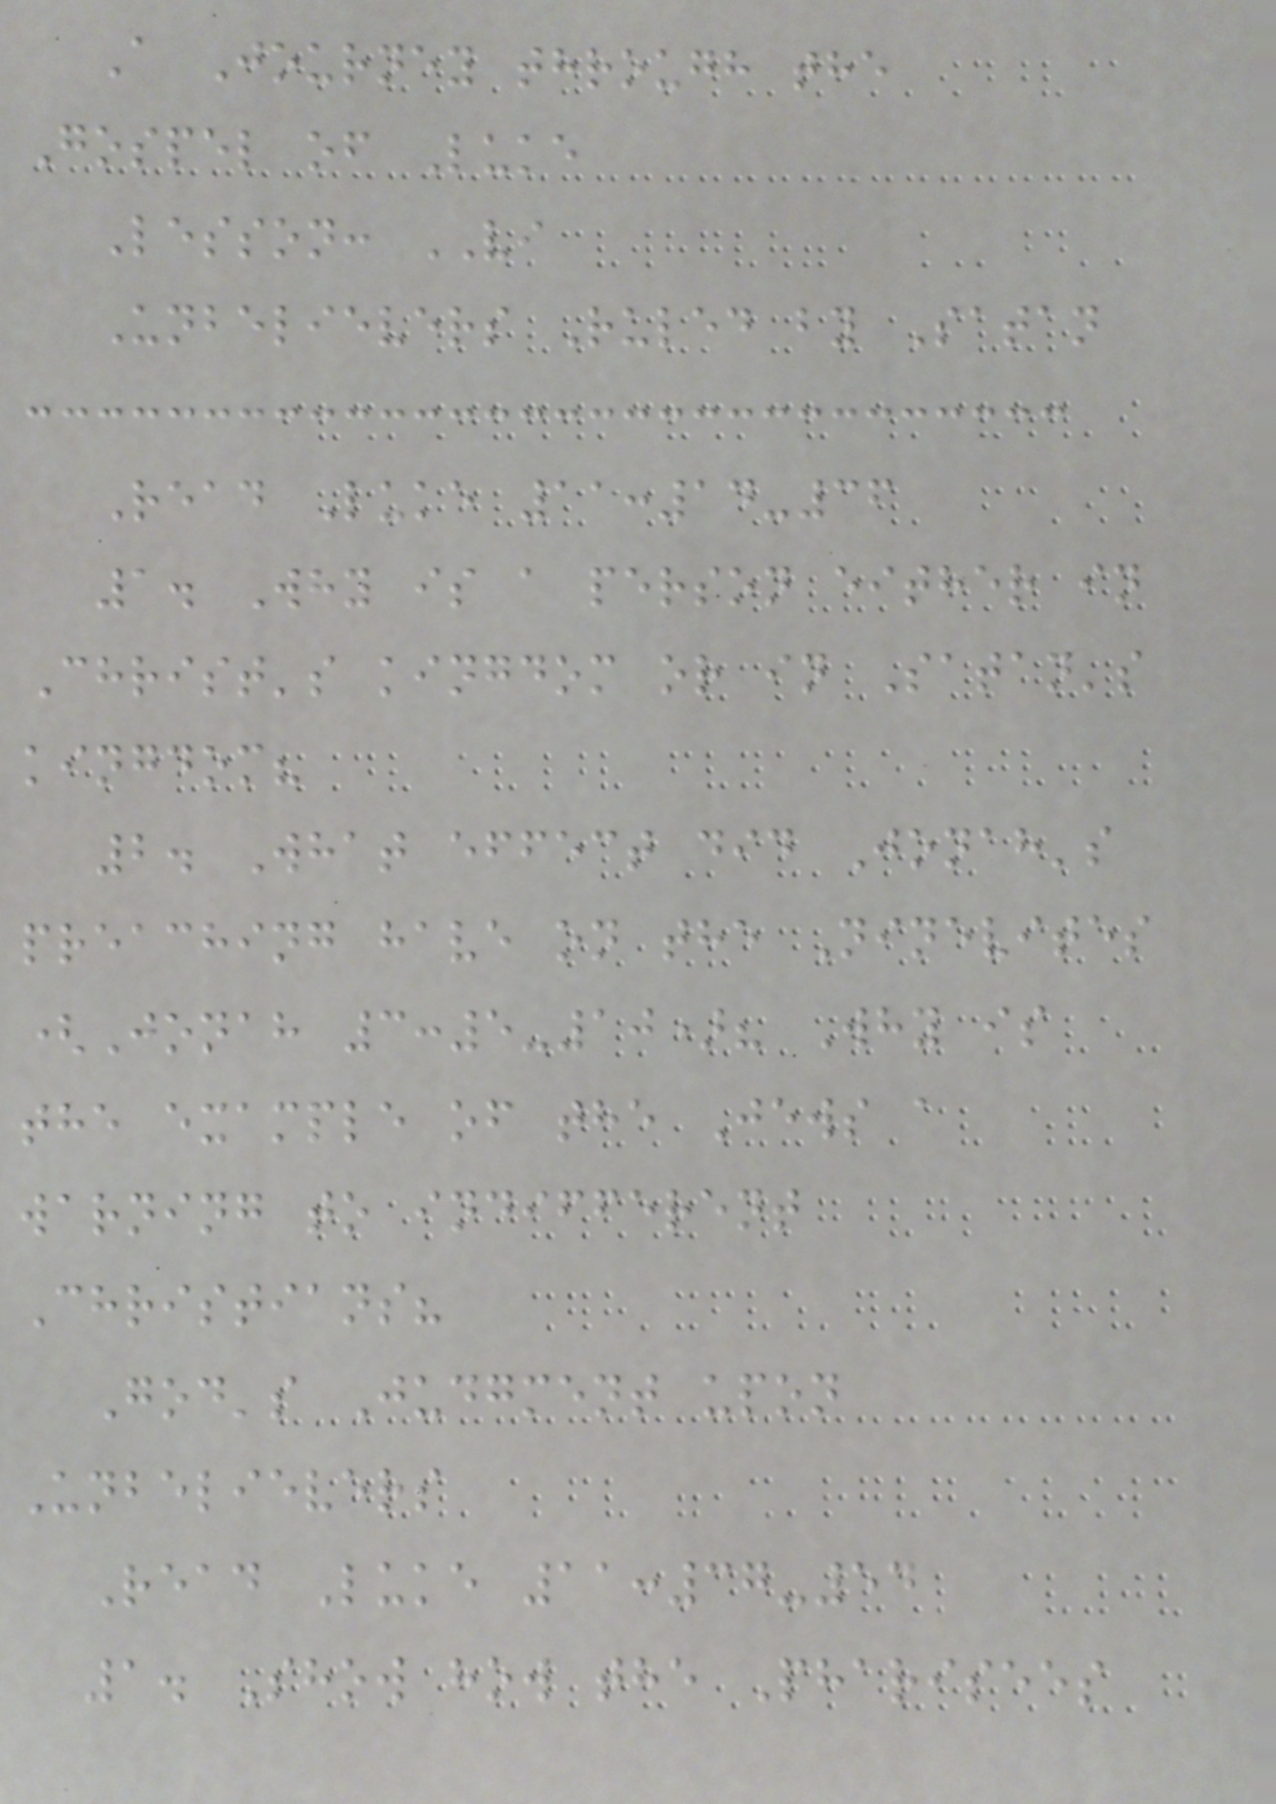A Journey through the
Gospel of Luke
Lesson: VI
Unbelievers Ruled by Satan
Read Luke 11:14-36
1. Why is a person either in
Christ's kingdom or in Satan's
kingdom?
2. What effect did Jonah's
preaching have on the Ninevites
(Jonah 3:5-10)? Why is
the example of the Jews a
warning to indifferent
Christians?
God's Judgment upon
Unbelievers
Read Luke 11:37-54
1. Show how the Pharisees
